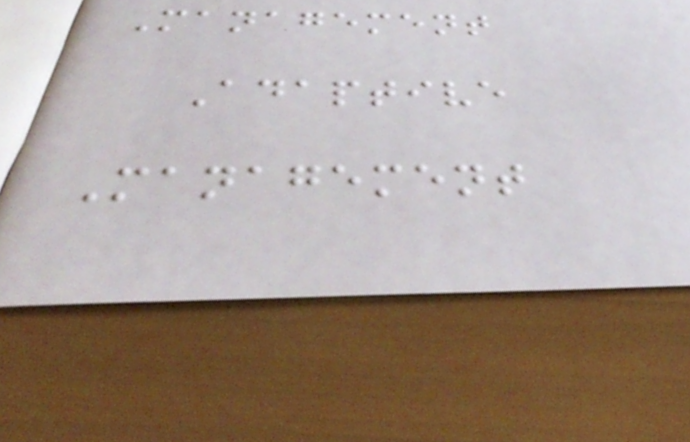Management
Adaptive
Management
